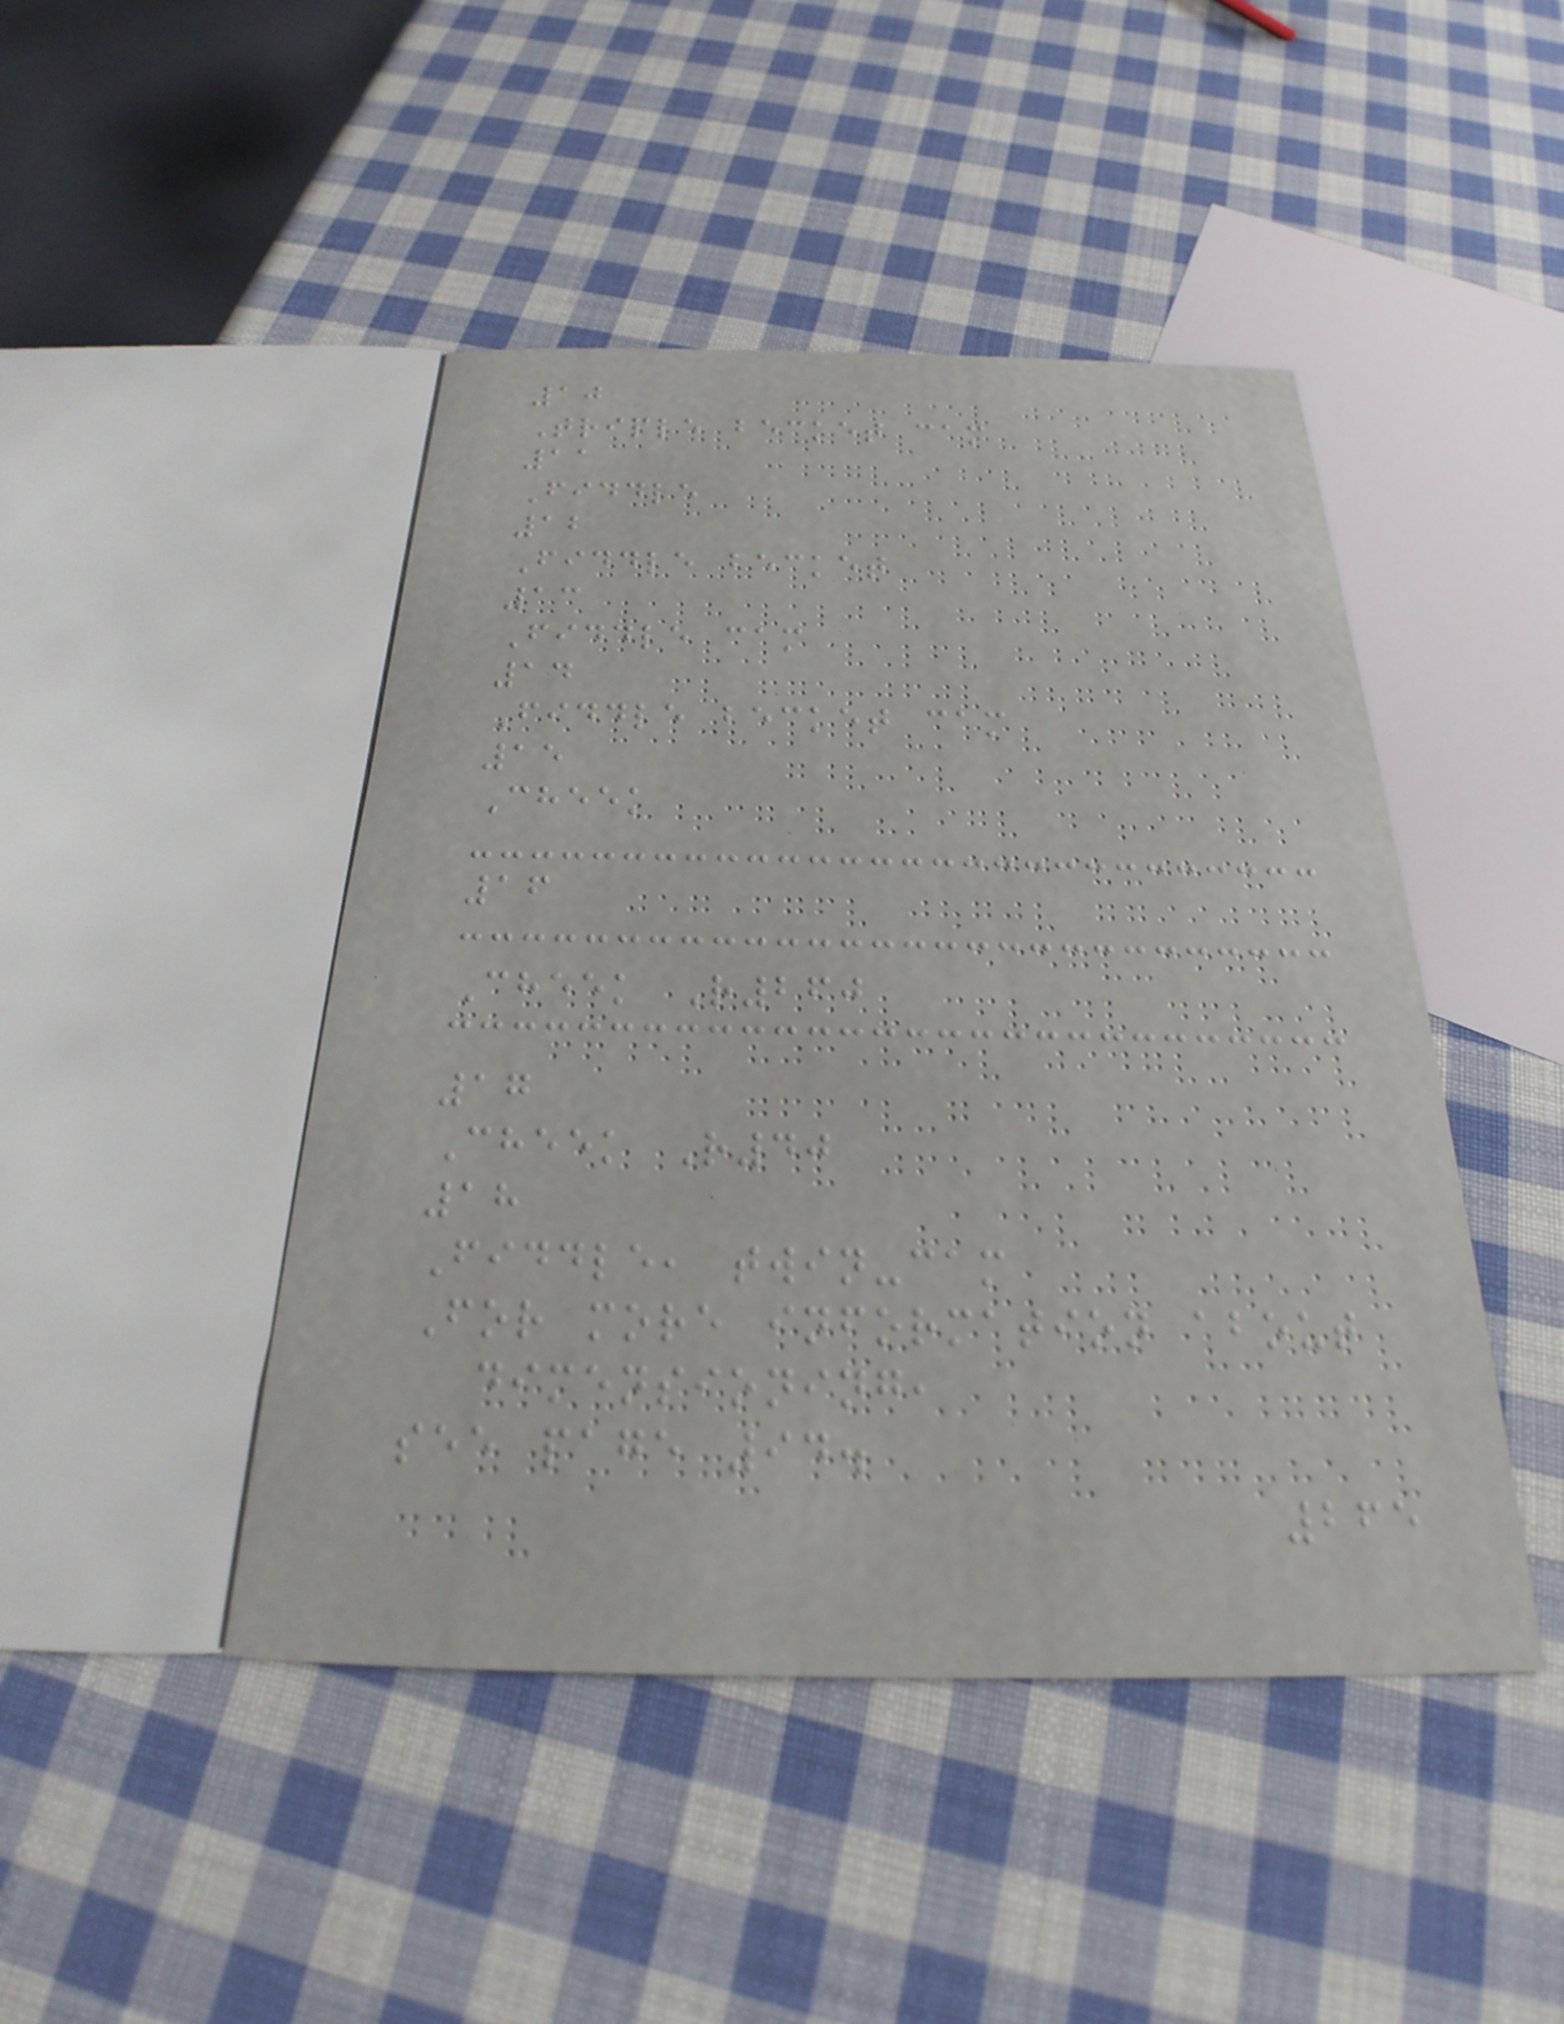10
Triple becket cam
11
Fiddle
12
Fiddle becket
13
Fiddle cam
14
Fiddle becket cam
15
Cheek
16
Cheek R260
17
Cheek R40
18
Fiddle, twin-cam
For more information about
dimensioning,
see page 94.
265
